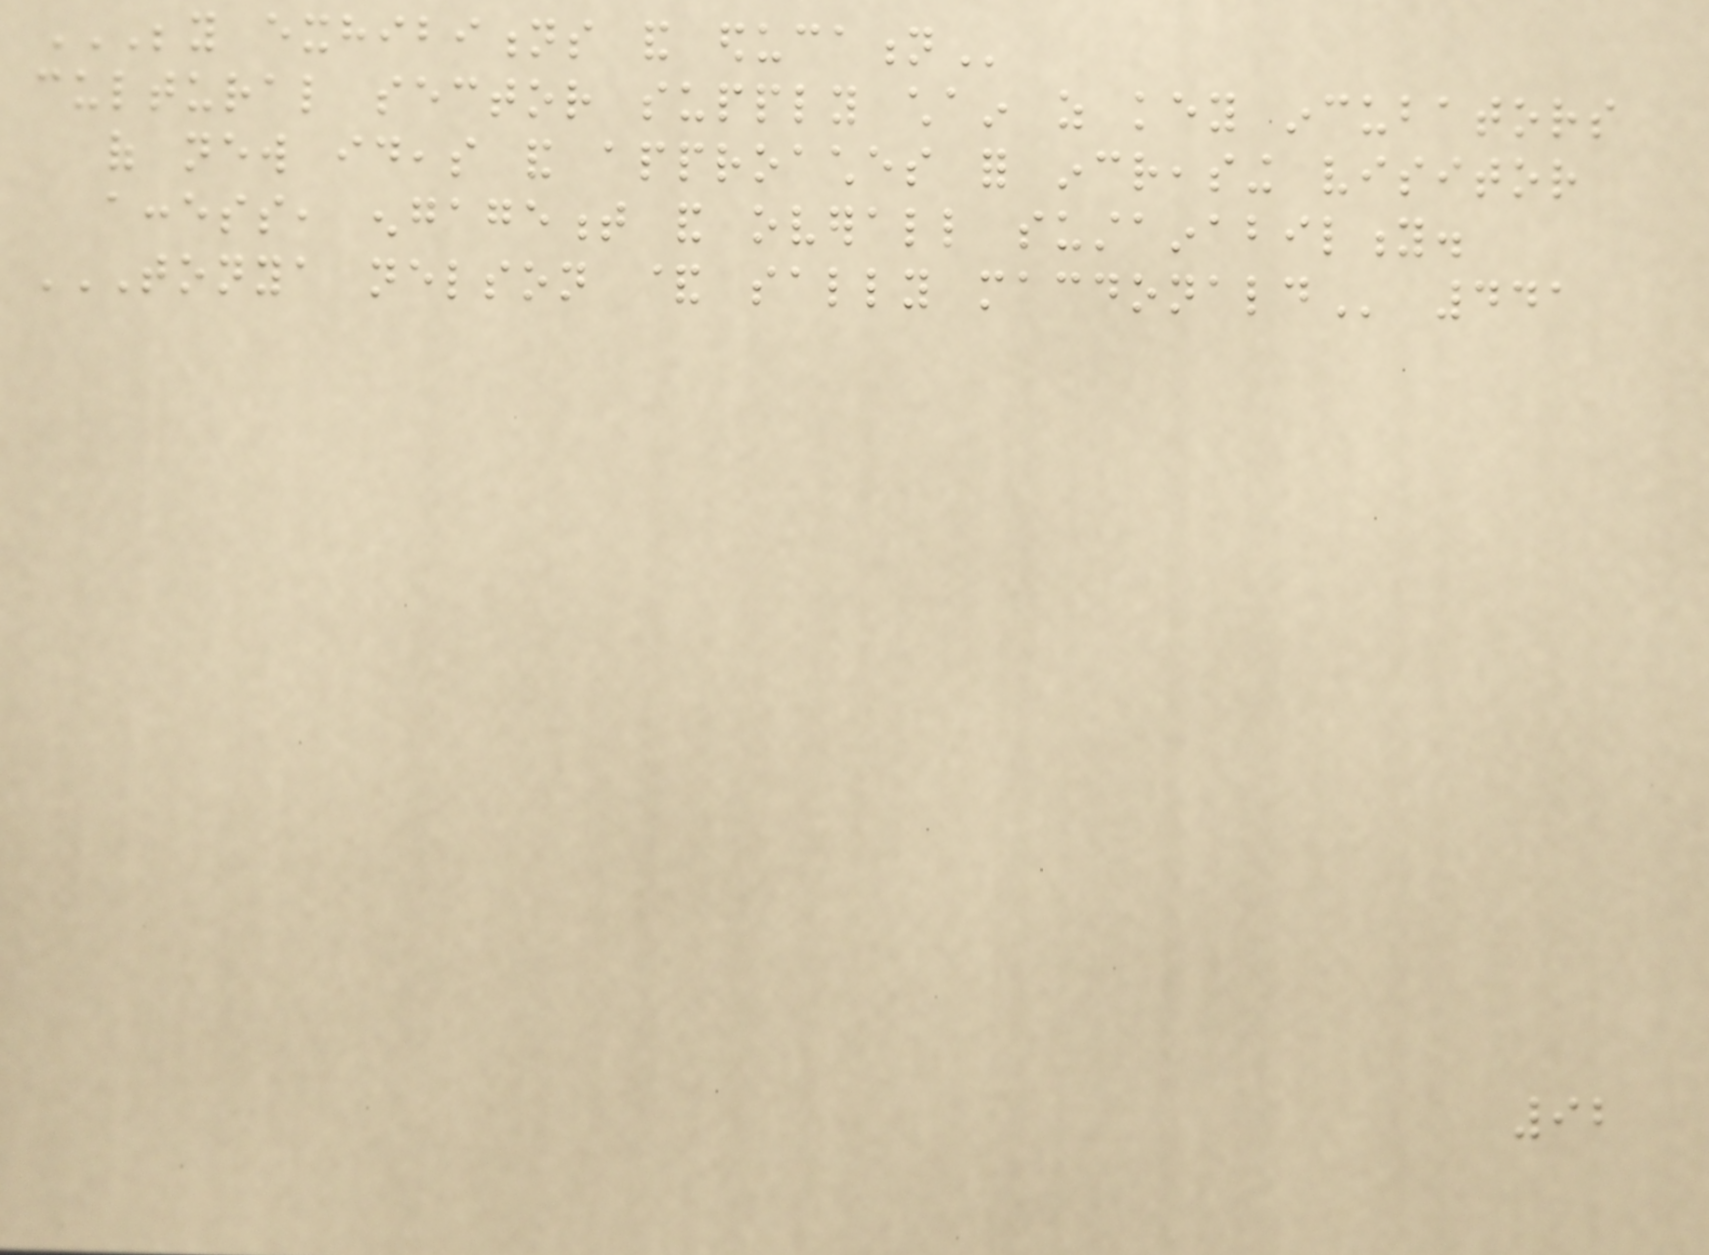BEYOND EXHIBITIONS AND EDUCATION
cultural sector supply chain as key incubators
of new ideas and approaches for increasing visitor
access, engagement and overall sustainability.
TONYA NELSON & SALLY MACDONALD 441
92
